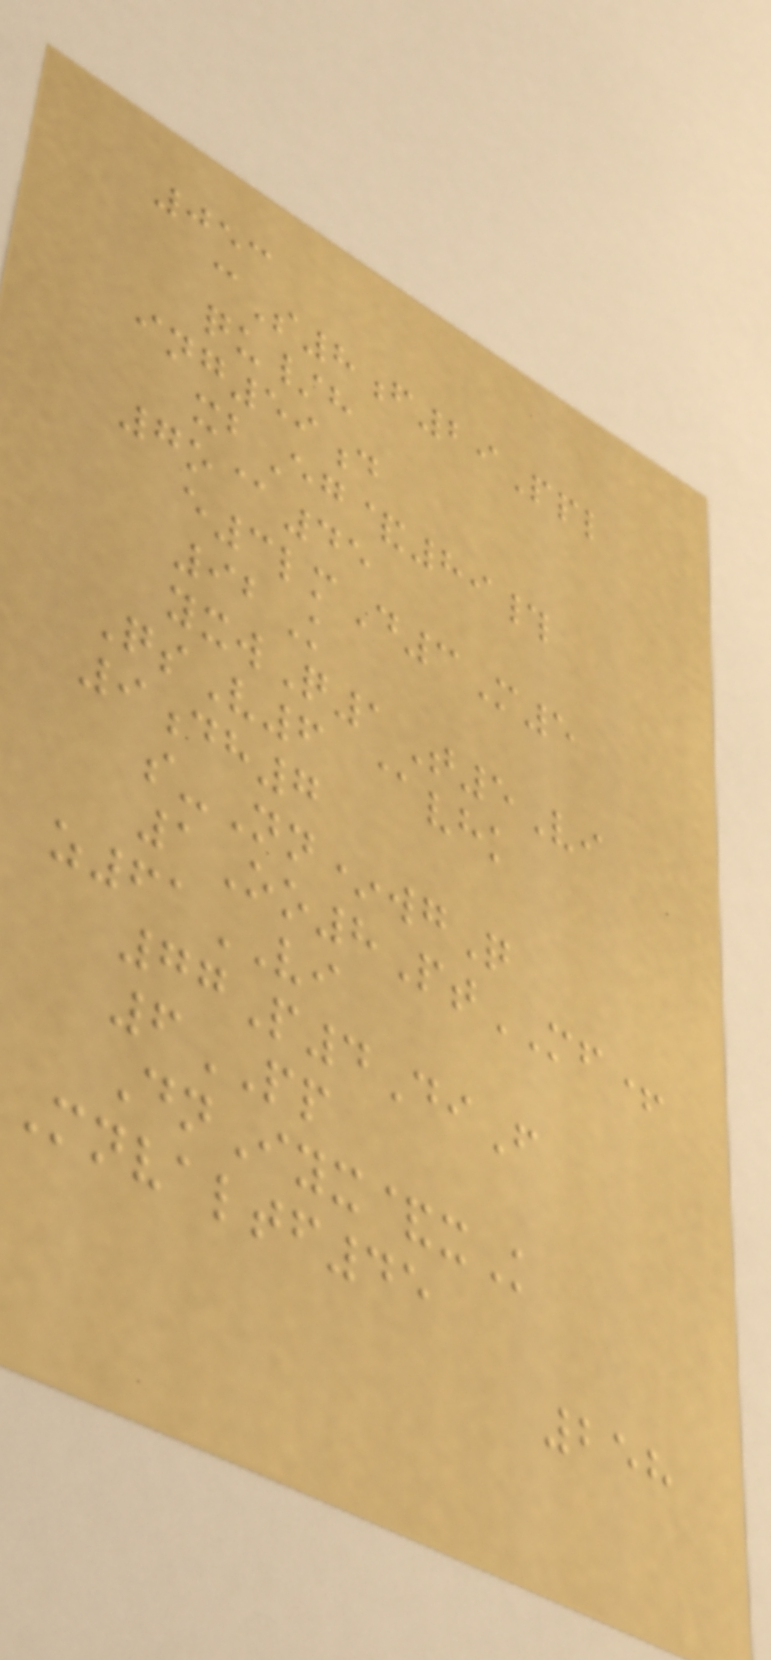053
cS8f29Ppl
qu/h
ing59d
xbEg&89#
7o@45
e3lmD3M5
92K
yxwQ1T5Vi
QsV6 @vhk
9dh7
s-Nn*wgQ
1Oo8PtMF+
z61VI
77P4DiF
6PP
DnIyx&xK
Mnvaltf45
258
